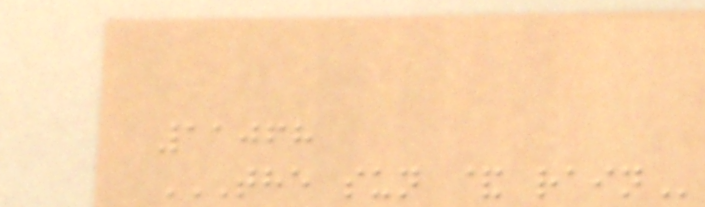11068
THE SUN & RAIN
